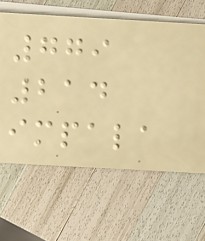779
214
impala
